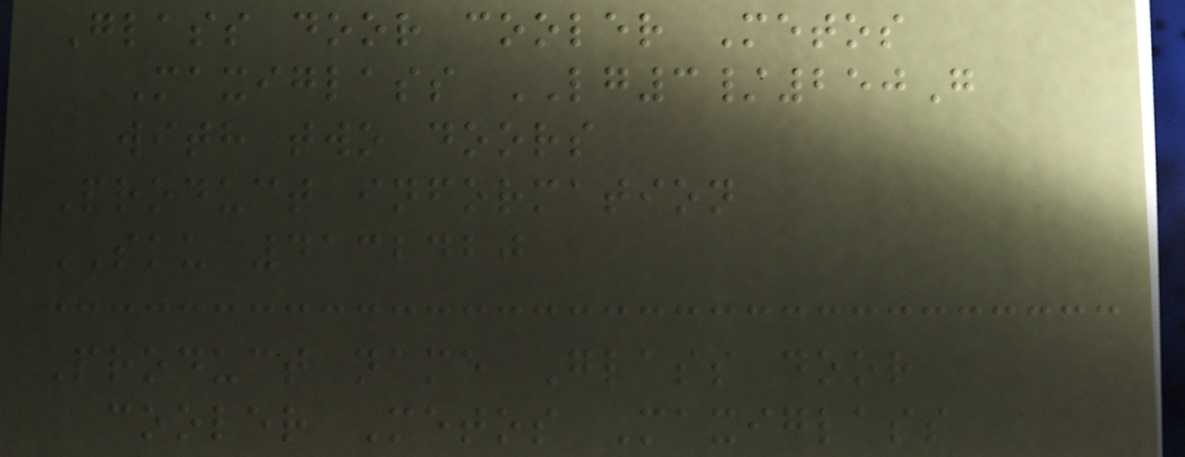Glass door cooler Metos
Maxiglass LG3/250G
with two doors
Product information
SKU 4132420
Product name Glass door
cooler Metos Maxiglass
